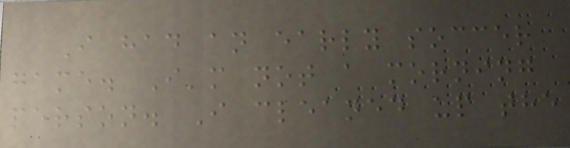I had an early soccer
game. I'm not a morning
person. I cleaned up the
